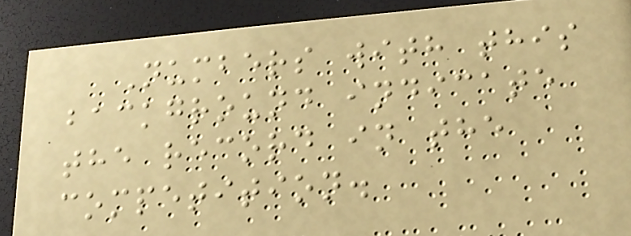Numbers with this
background indicate
the record in the
competition.
